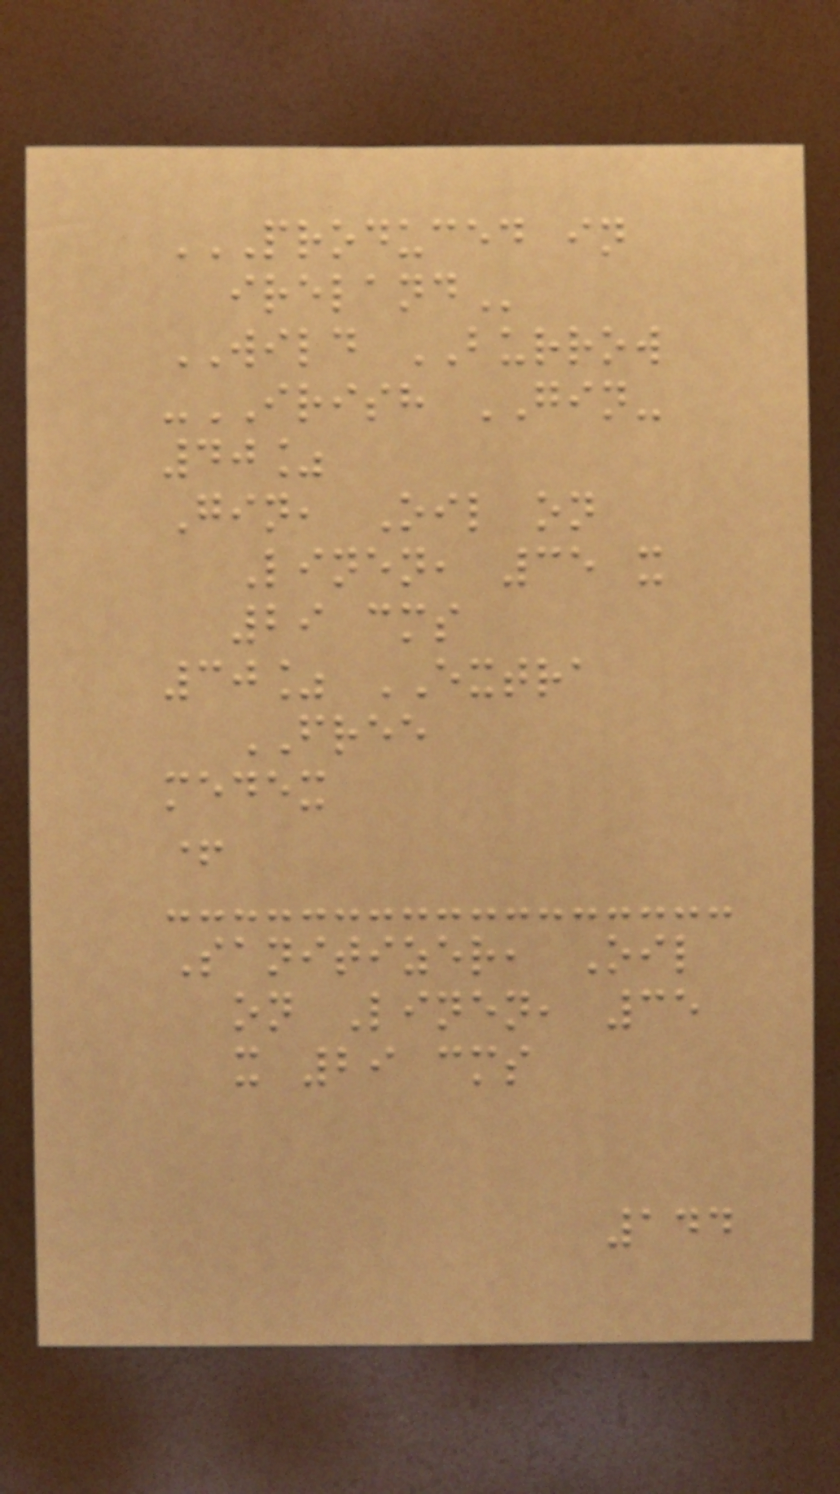PRODUCED IN
IRELAND
WILD BURROW
-IRISH GIN-
40%
Gin, Oil on
Linen, 35 x
29 cms
30% EXTRA
FREE
medex
+
Sanitizer, Oil
on Linen, 35
x 29 cms
144
